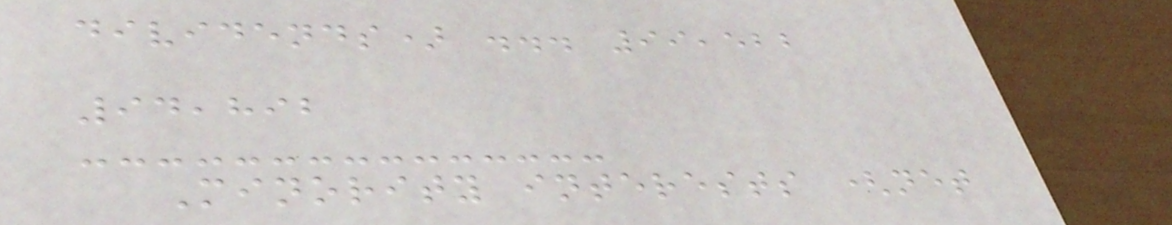dividends) ... 99,522
94,892
Minority interests (net
